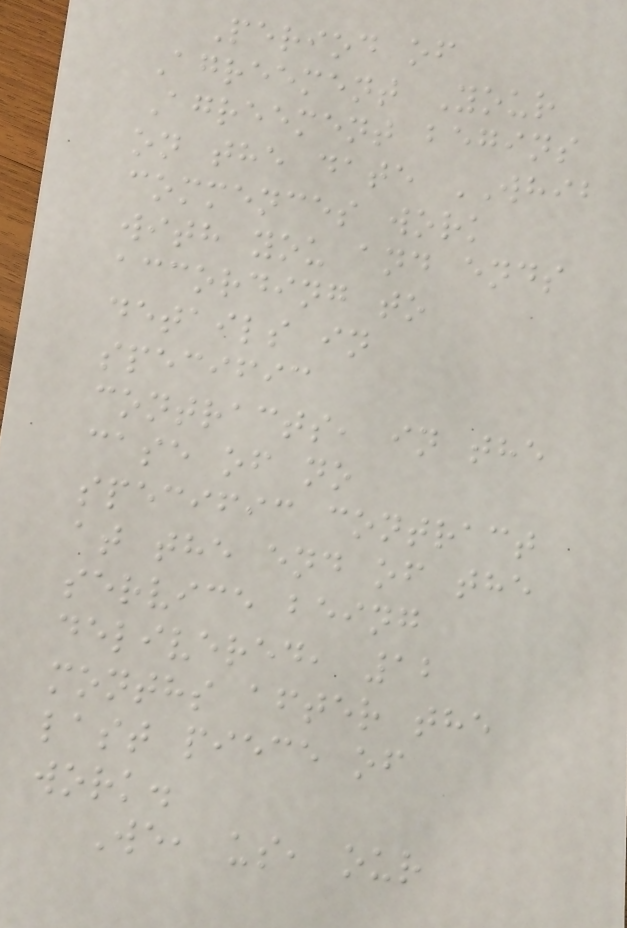Period of
Agreement Your
Agreement begins
on the date WHIB
commences work
with you and ends
according to
details in
specific
contracts, in the
case of no
specific contract
at the end of the
service being
delivered, 12
months after the
last piece of
work.
We, us, our
